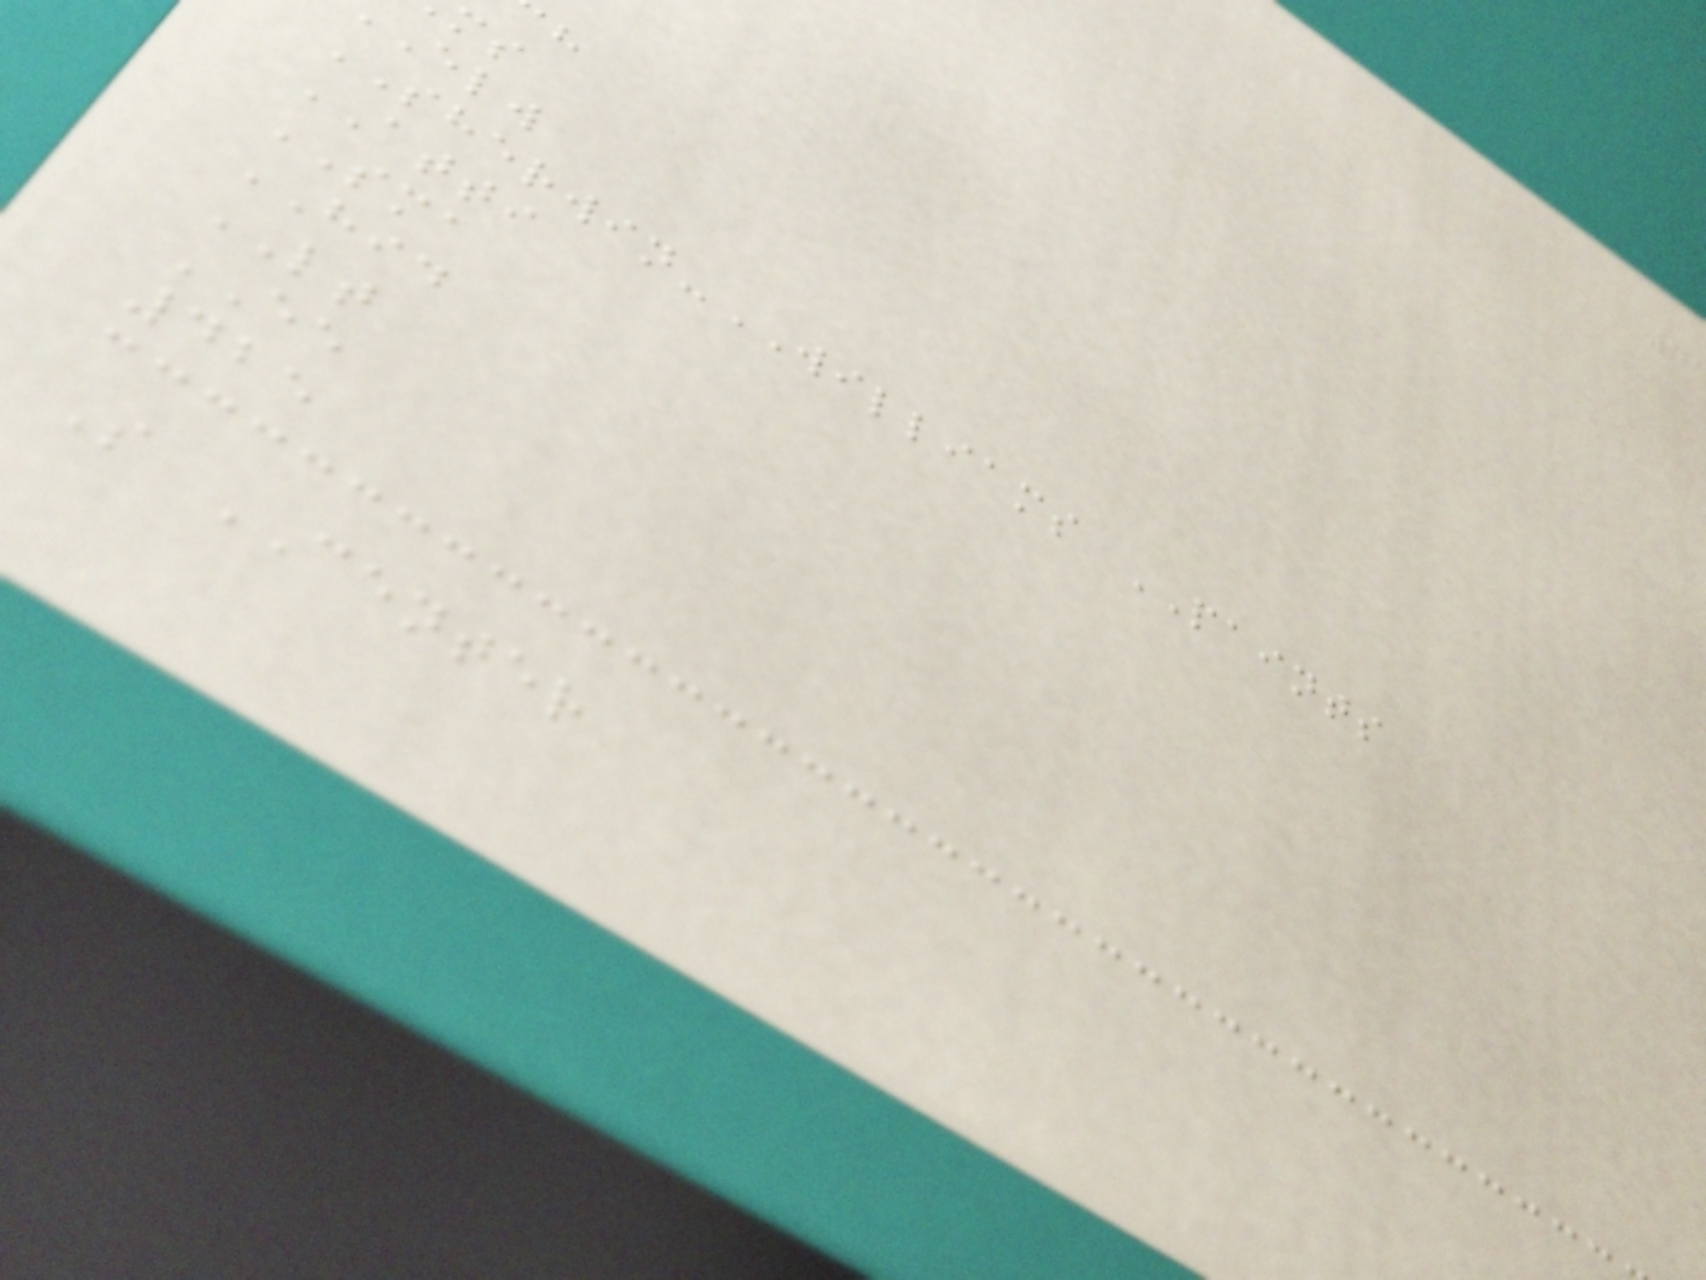SHERWIN-WILLIAMS PAINTS
ATTI
SMA
HID
LT
EE
425
S CENTER
